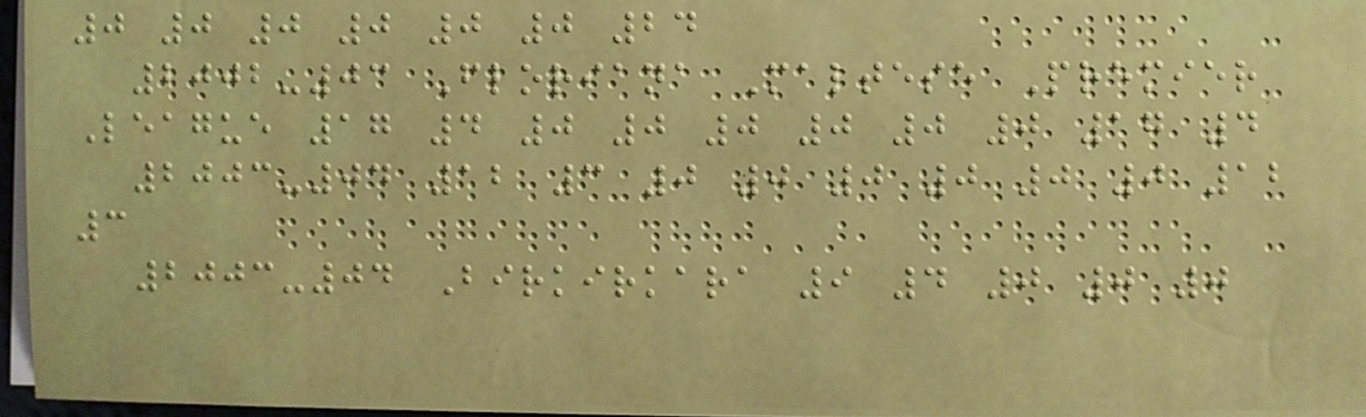0 0 0 0 0 0 24
2002-03 Floriana Maltese Premier
League 17 4 0 0 0 0 0 0 17 4
2003-04 12 3 0 0 0 0 0 0 12
3
2003-04 Birkirkara 9 4 0 0 0
